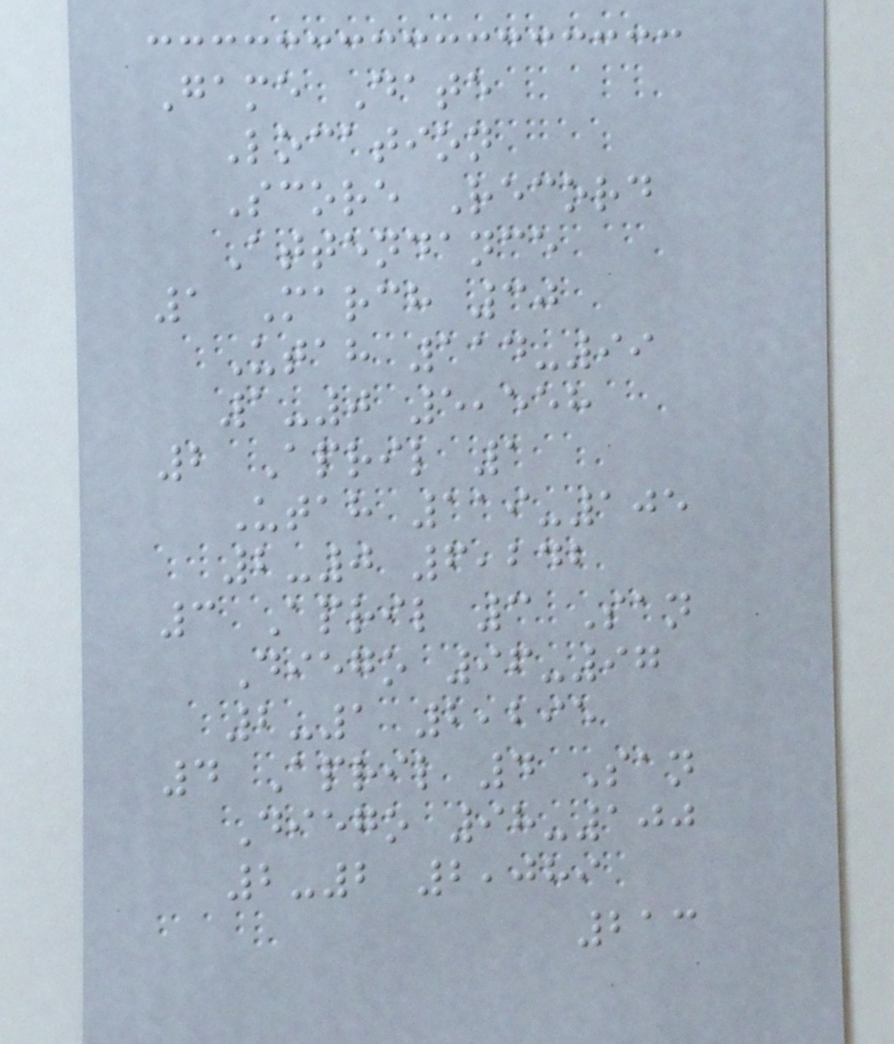Game Date
Location
Score Record
Attendance
1 March 30
Utah 114-99
1-0 5,558
2 April 1
Utah 119-105
2-0 6,242
3 April 3 San
Diego 96-97
2-1 2,295
4 April 4 San
Diego 98-100
2-2 2,089
213
